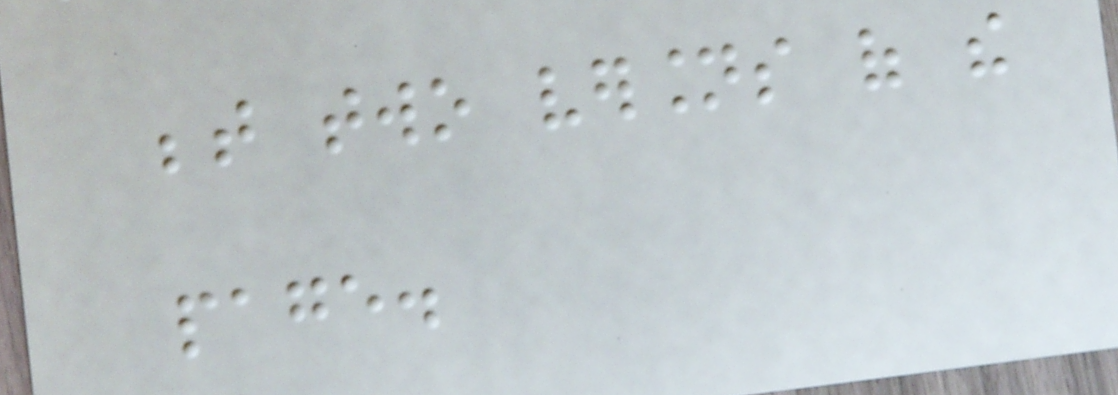between two versions of the
page.
